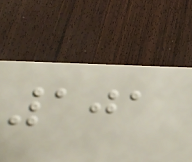101
